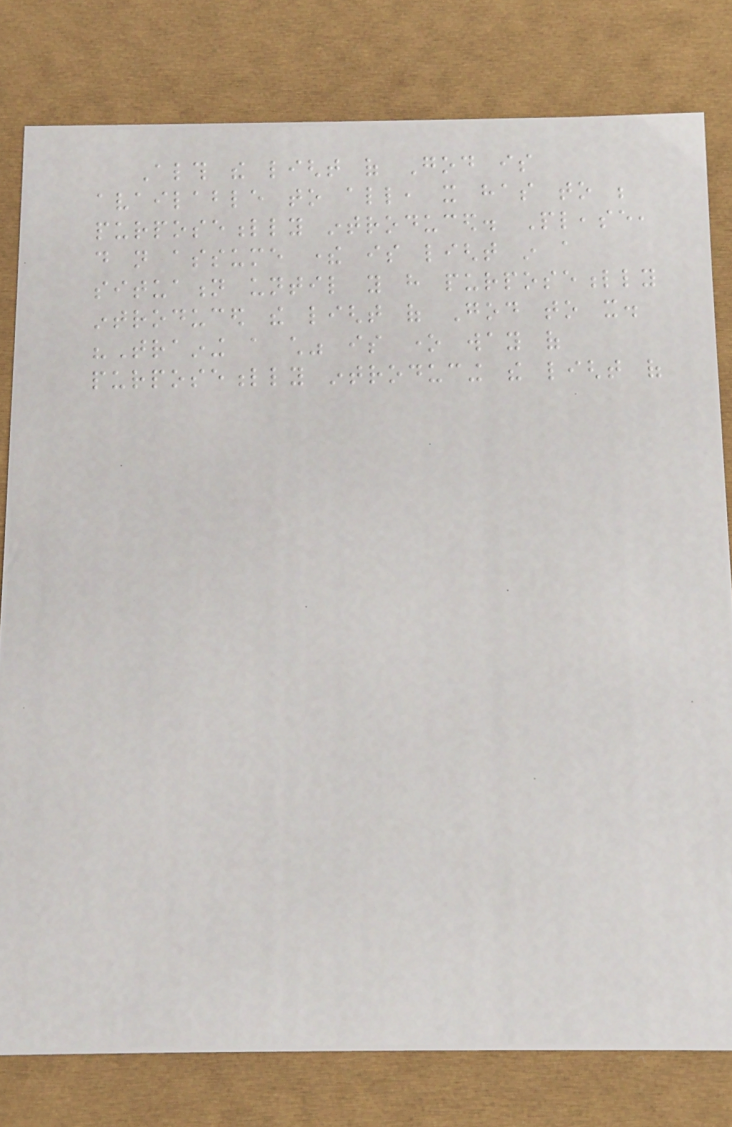Although the light of God is
available to all, it has to be
purposefully introduced. Please,
do not assume there is light in a
situation until you have purposefully
introduced the light of God to it.
"Training a child" is one way of
purposefully introducing the light of
